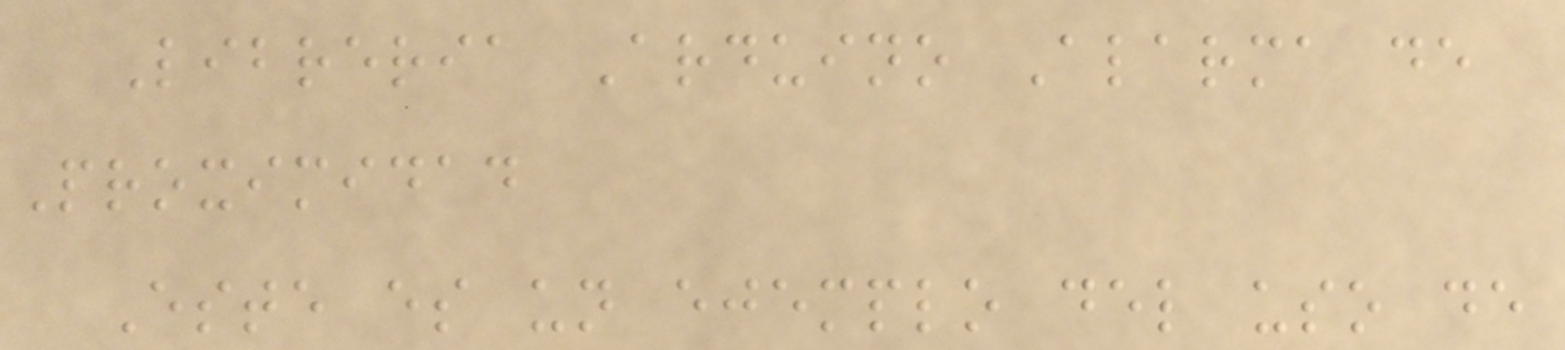Libreria Arduino Alarma de
Proximidad
Este es un ejemplo del uso de
